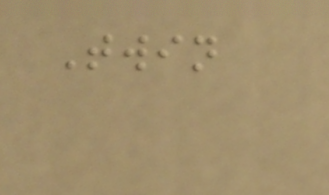Twin
